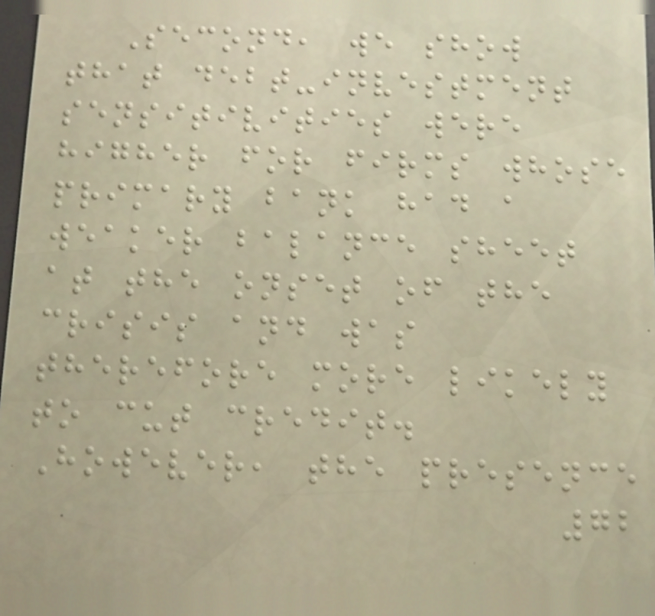Second, we show
that debt-investment
sensitivities were
higher for firms whose
primary bank had a
weaker balance sheet
at the onset of the
crisis and was
therefore more likely
to cut credit.
However, the presence
72
